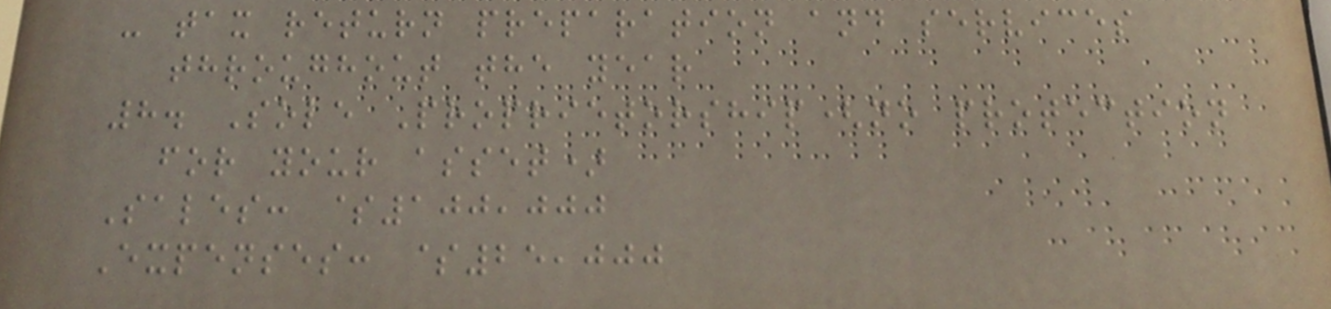- tax return preparation and services
throughout the year
8. Sole Proprietorship(no protection
for your asset)
Sales: $100,000
Expenses: $25,000
